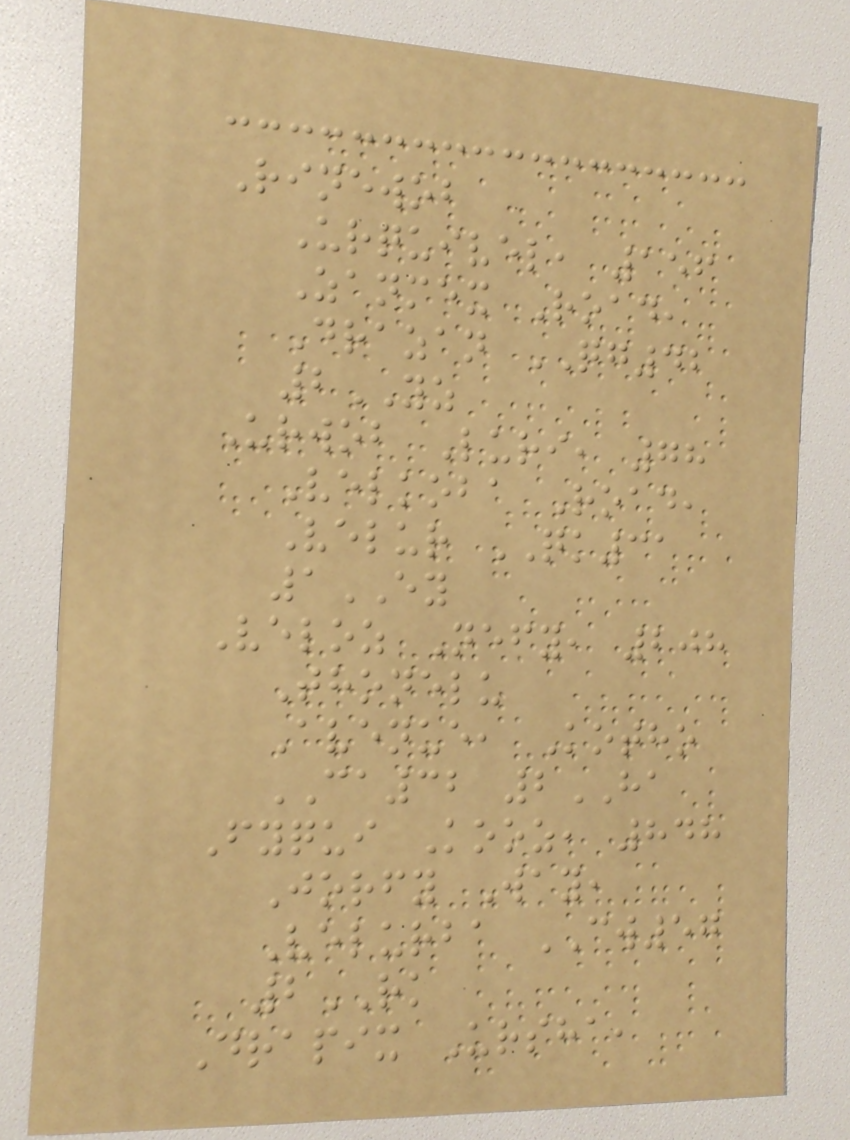Rinewob
Urquivel, 156
Zanmex Road,
Drazan QG42
2YZ
Urwob Luri, 78
Velkoba Road,
Velur QK31
1EY
Veloz Nefy, 208
Thonelu
Avenue, Kotho
CA32 2HA
Fyqui Kooz, 848
Jorfy Way,
Velurba CW57
2RK
Drapix Ursha,
